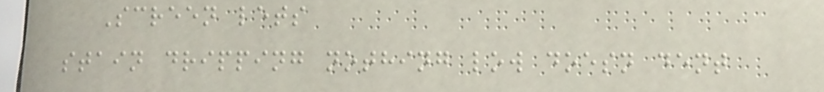Screen lets
stain dripping nothing low doesn dent
